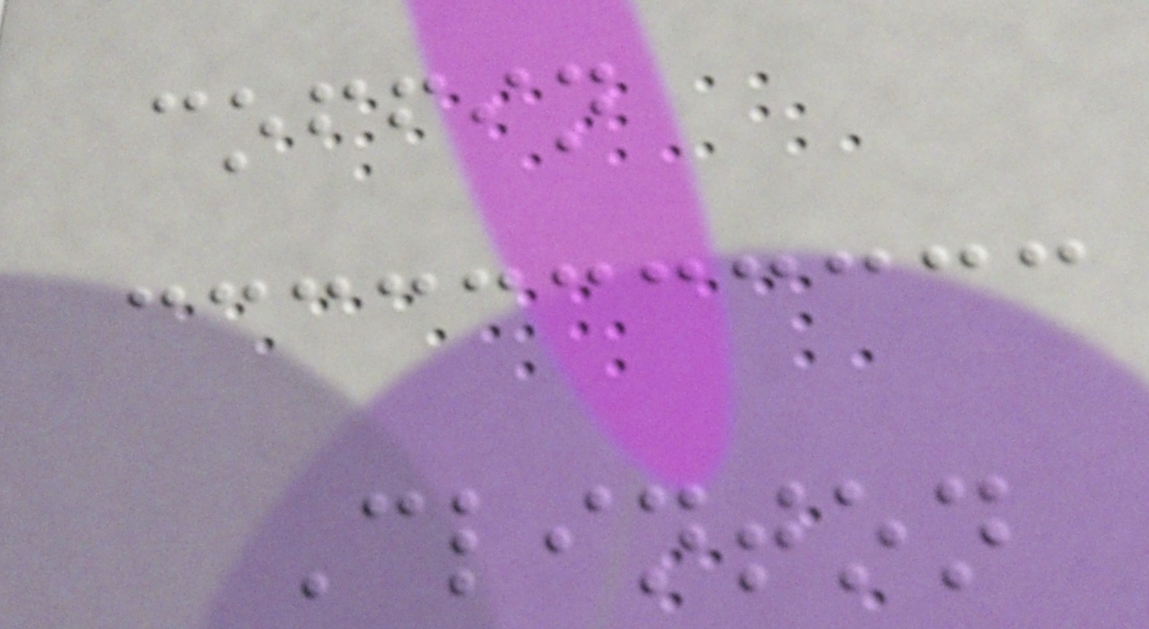coffin
Clinton
